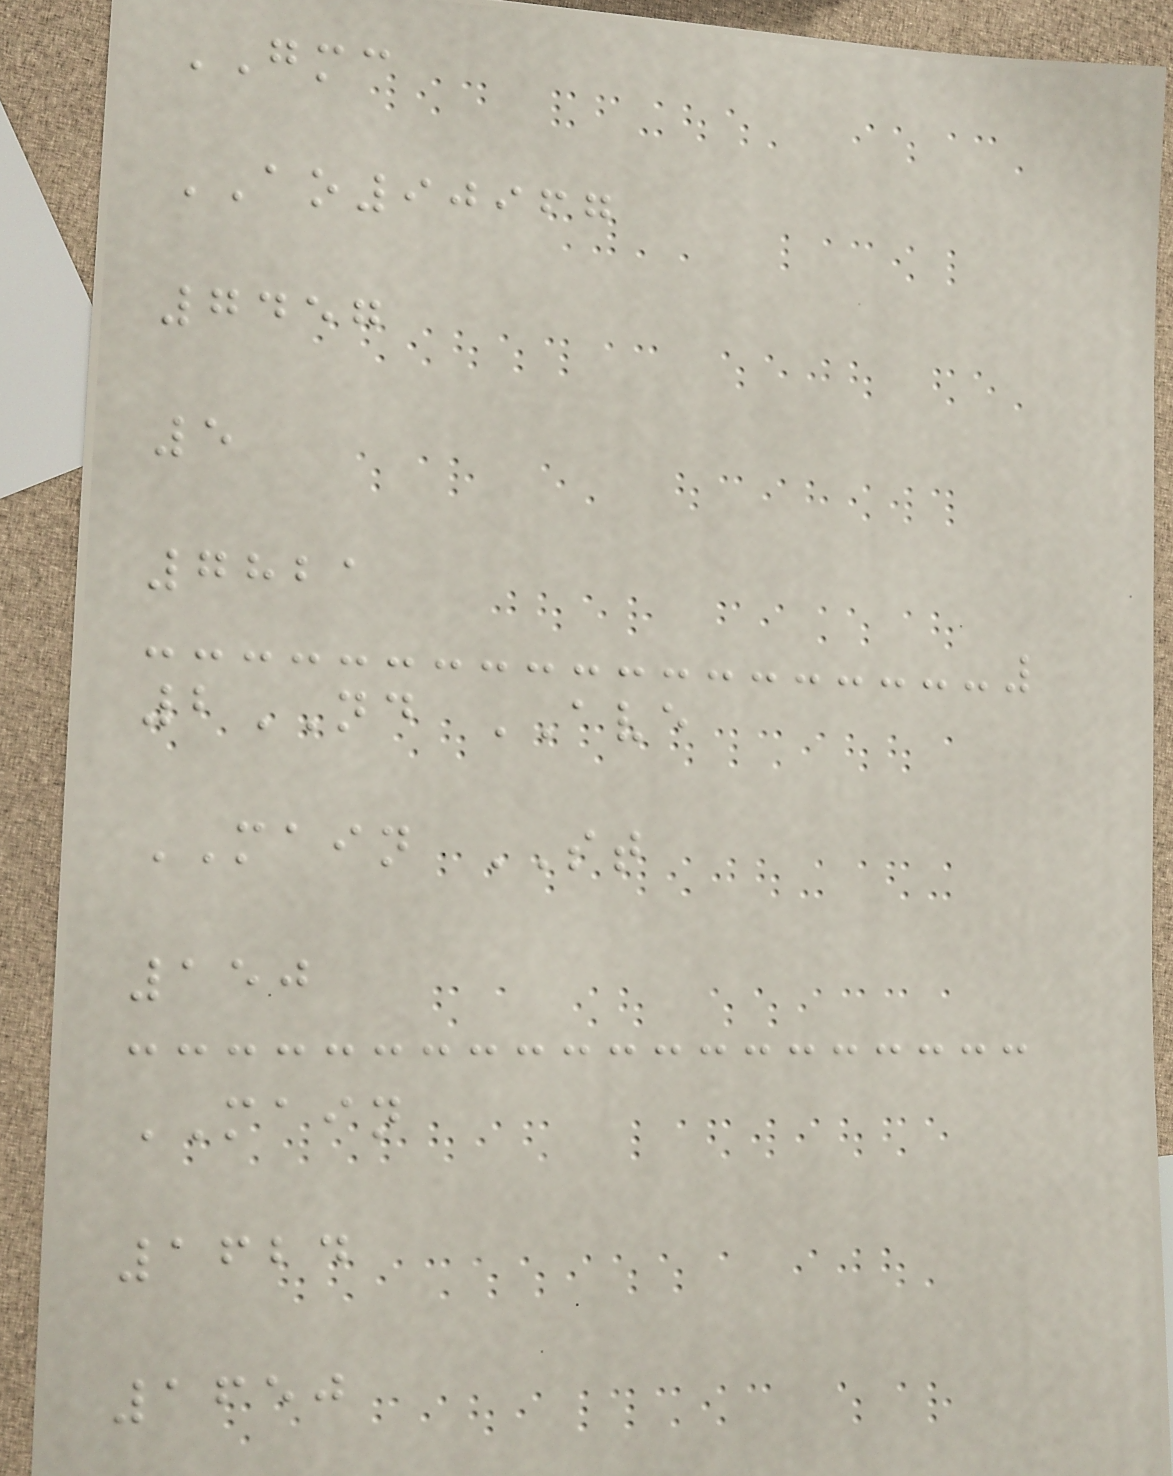GMC
AO90967
7457
5
7821
2ND AVE
MAIN ST
150
MAIN
1624
1650
